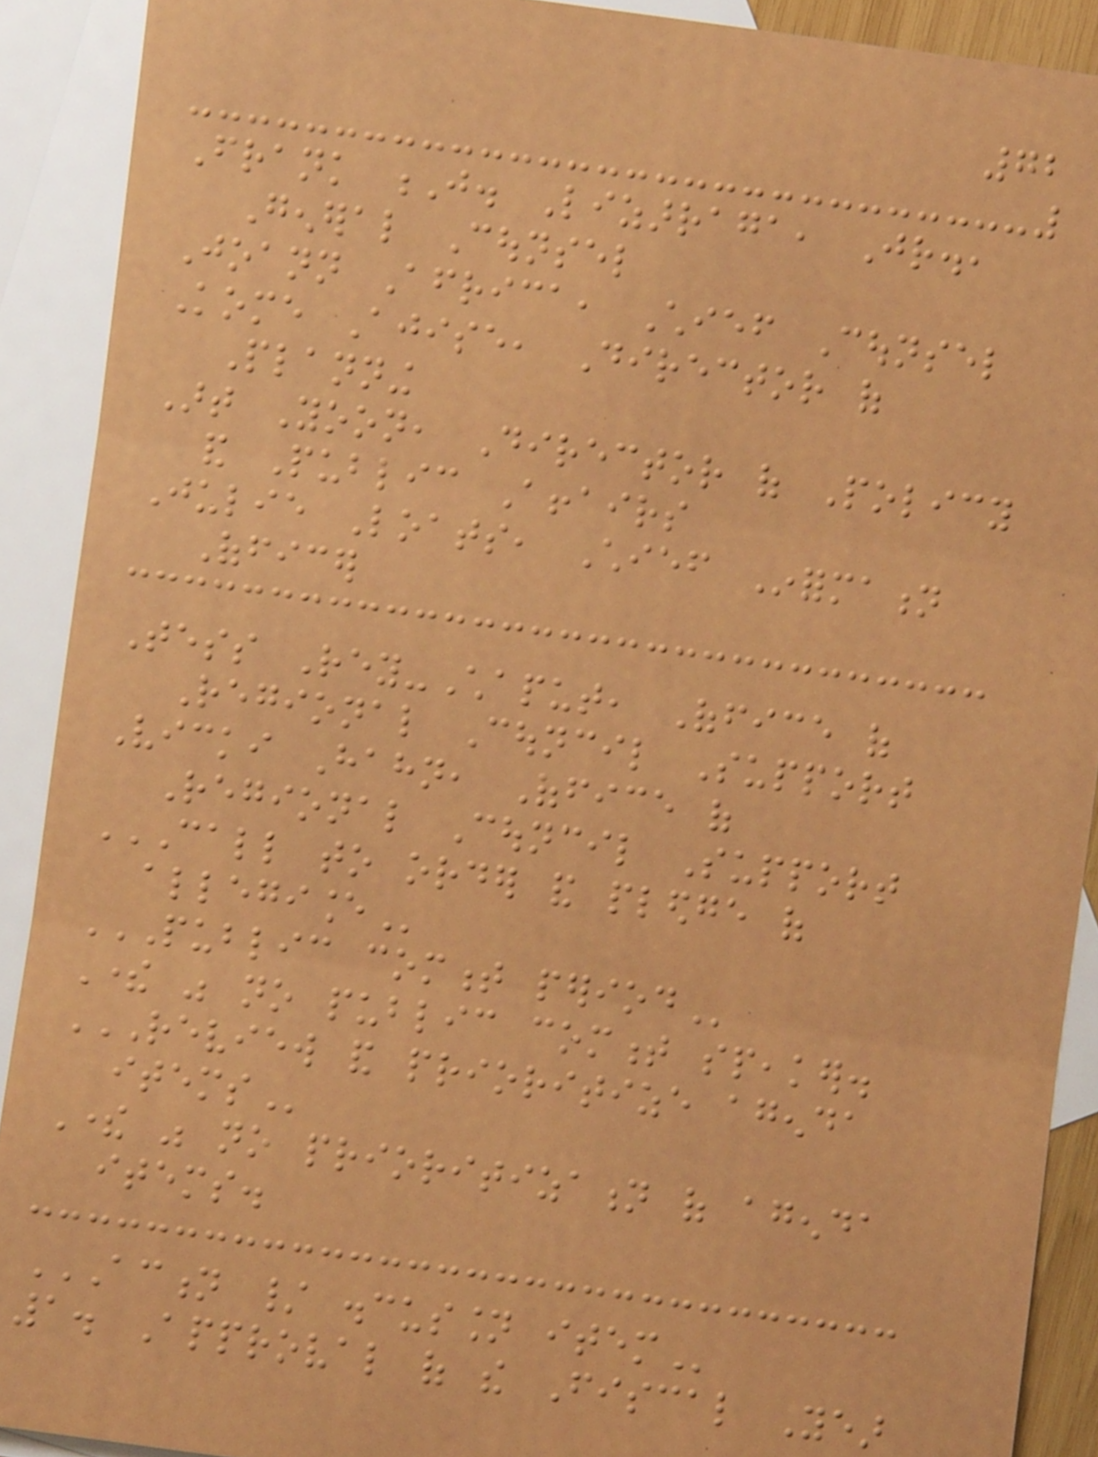72
Frank J. Lizarraga, Jr.,
General Counsel
Joann Africa, Chief Counsel
Kome Ajise, Director of
Planning
Art Yoon, Director of Policy
and Public Affairs
Julie Loats, Chief Information
Officer
Tess Rey-Chaput, Office of
Regional Council Support
Vicki Hahn, Office of
Regional Council Support
CALL TO ORDER AND PLEDGE OF
ALLEGIANCE
PUBLIC COMMENT PERIOD
There was no public comment speaker.
REVIEW AND PRIORITIZE AGENDA
ITEMS
There was no prioritization of agenda
items.
ACTION / DISCUSSION ITEM
1. Approval of the Fiscal Year
